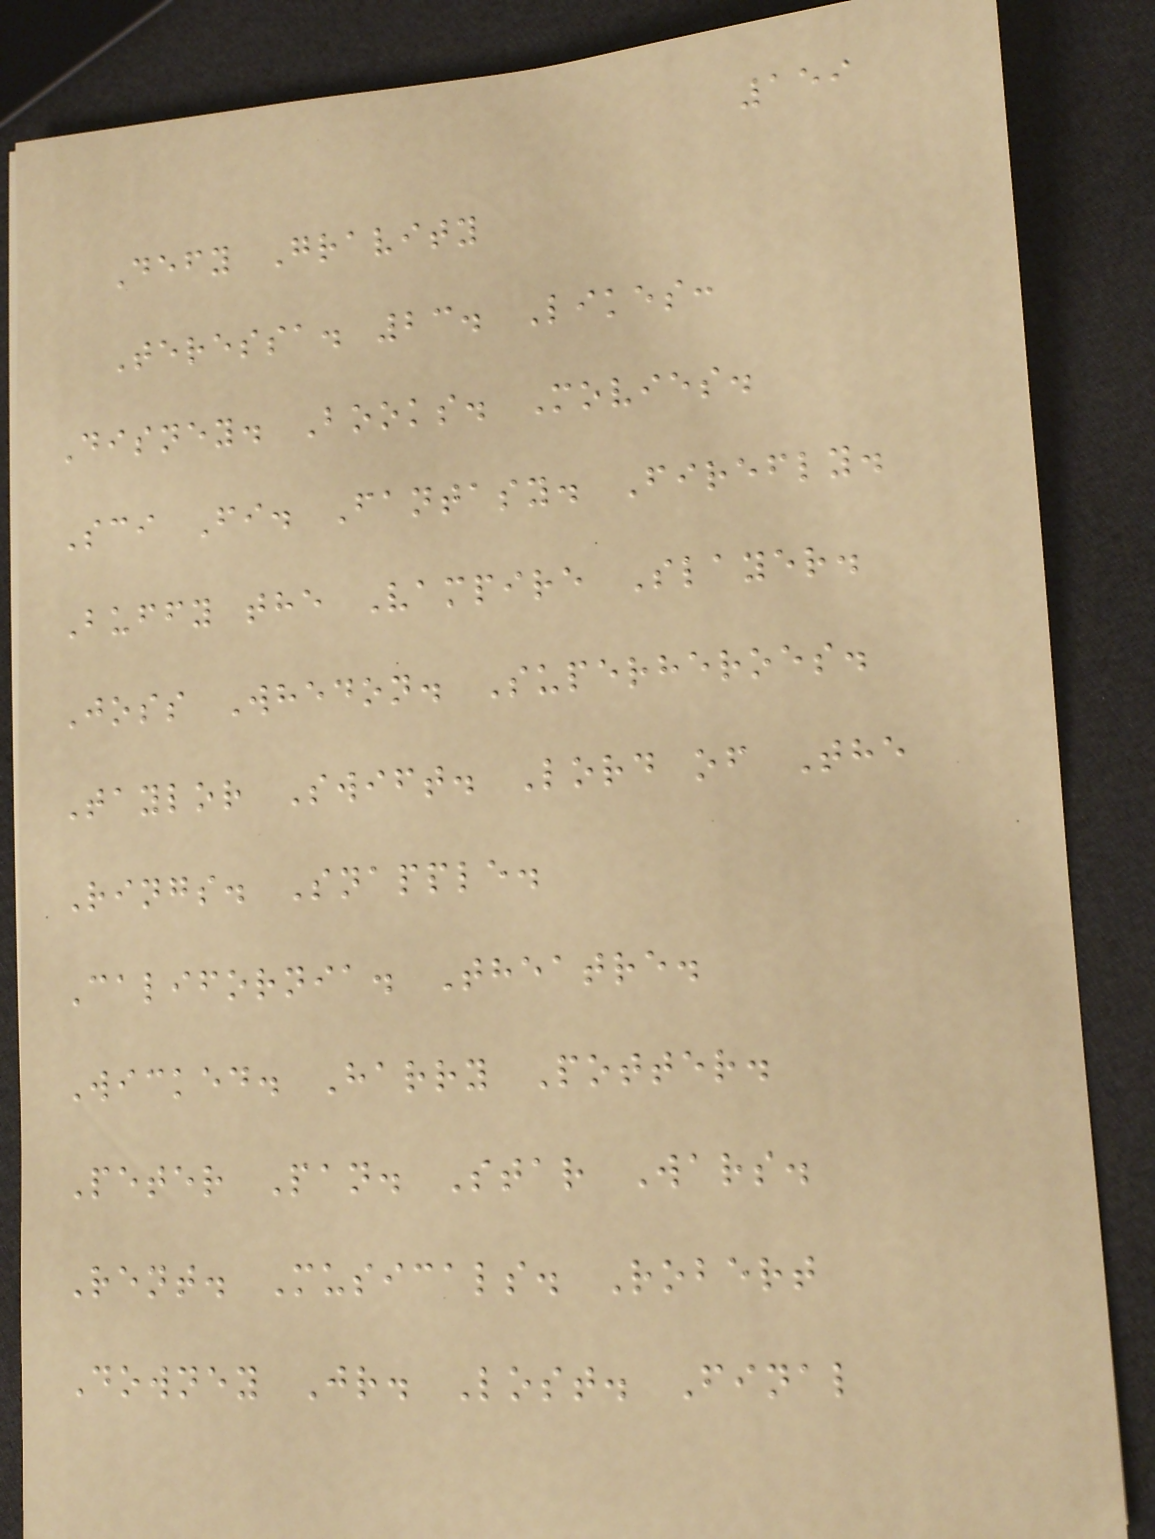159
Defy Gravity
Teressa. 23. Likes:
Disney. Books. Movies.
Sci Fi. Fantasy. Firefly.
Buffy the Vampire Slayer.
Joss Whedon. Superheroes.
Taylor Swift. Lord of The
Rings. Snapple.
California. Theatre.
Wicked. Harry Potter.
Peter Pan. Star Wars.
Rent. Musicals. Robert
Downey Jr. Lost. Final
